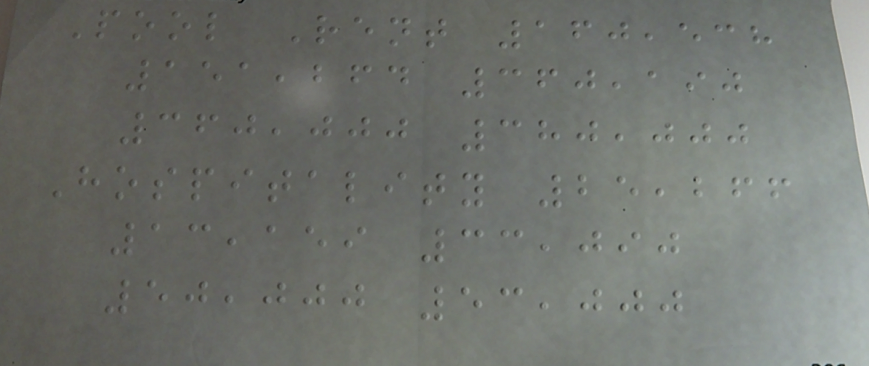Pool Rent 160,538
151,264 360,190
360,000 380,000
Hospitality 25,266
13,159 33,090
50,000 53,000
